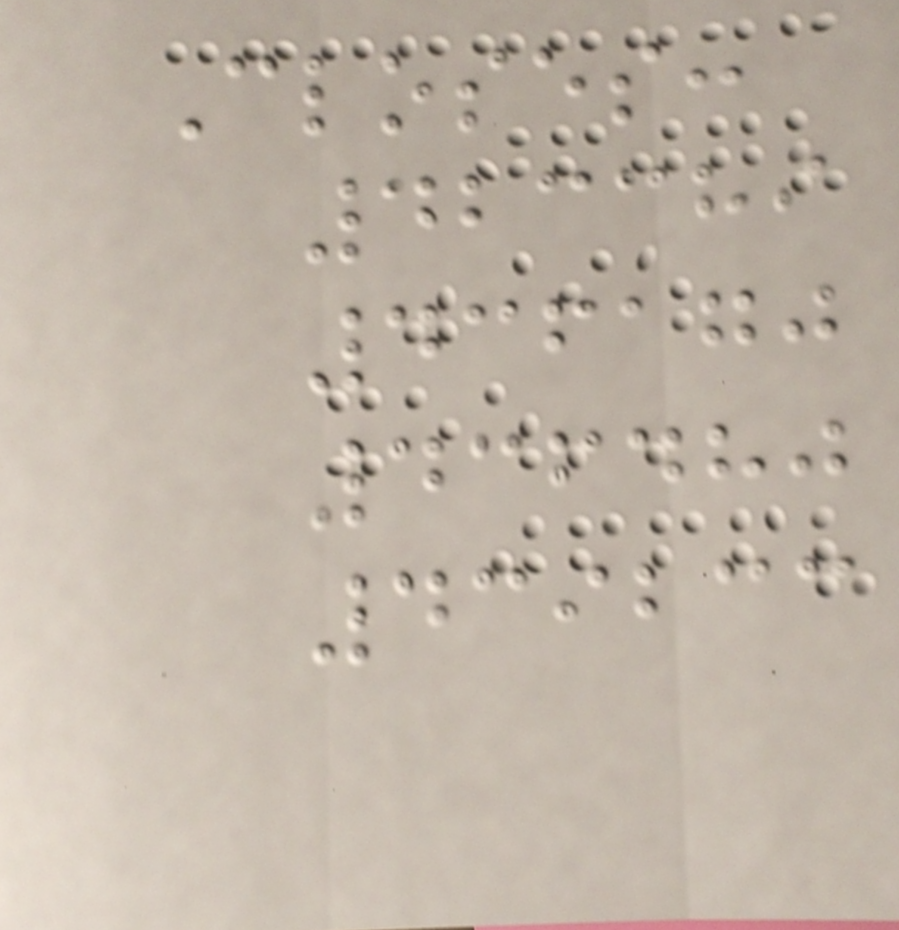Closes:
423389
436170
436480
439233
